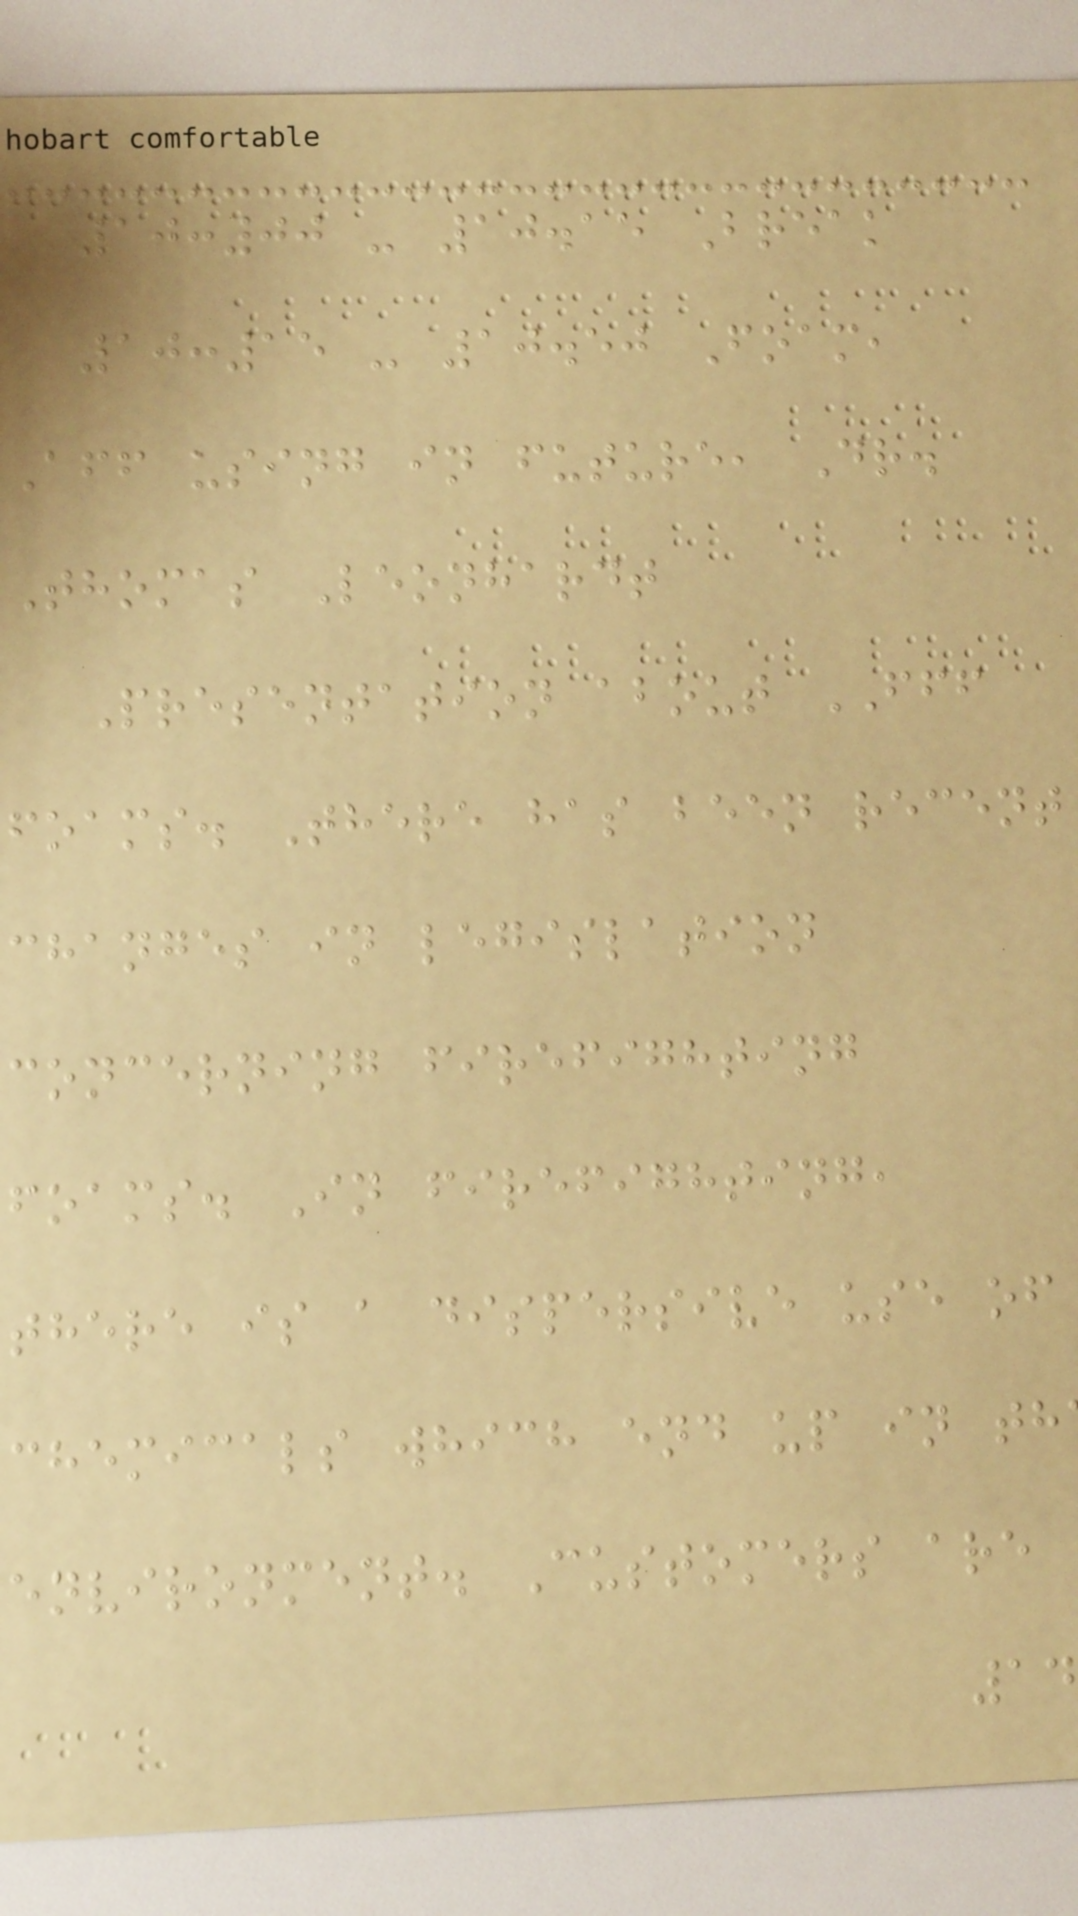10:00 - 10.15 Break
10:15 - 10.50 Foam,
Aff using in future, Dr.
Thomas Leonhardt
Presentation about FFF
foams. There has been recent
changes in legislation
concerning firefighting
foams. In firefighting,
there is a dispersive use of
chemicals which end up in th
environment. Customers are
